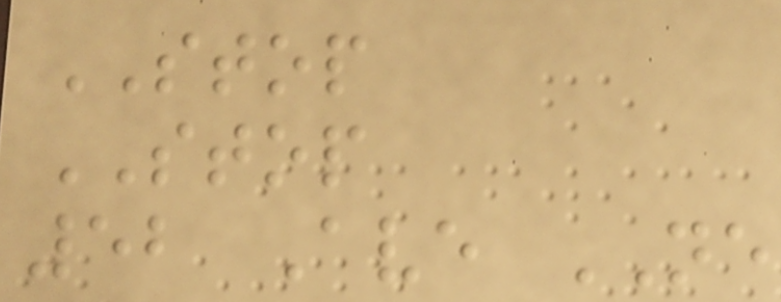STOP
STOP
52 Ave NE
